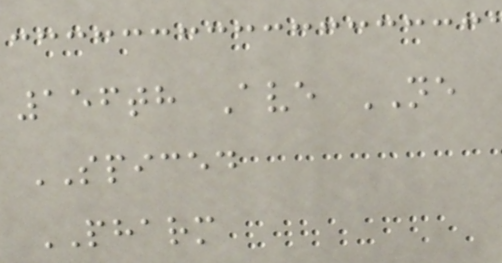156th Ave NE
SPICED
PHARM
